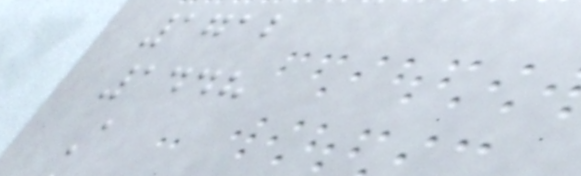1712
1448
A
